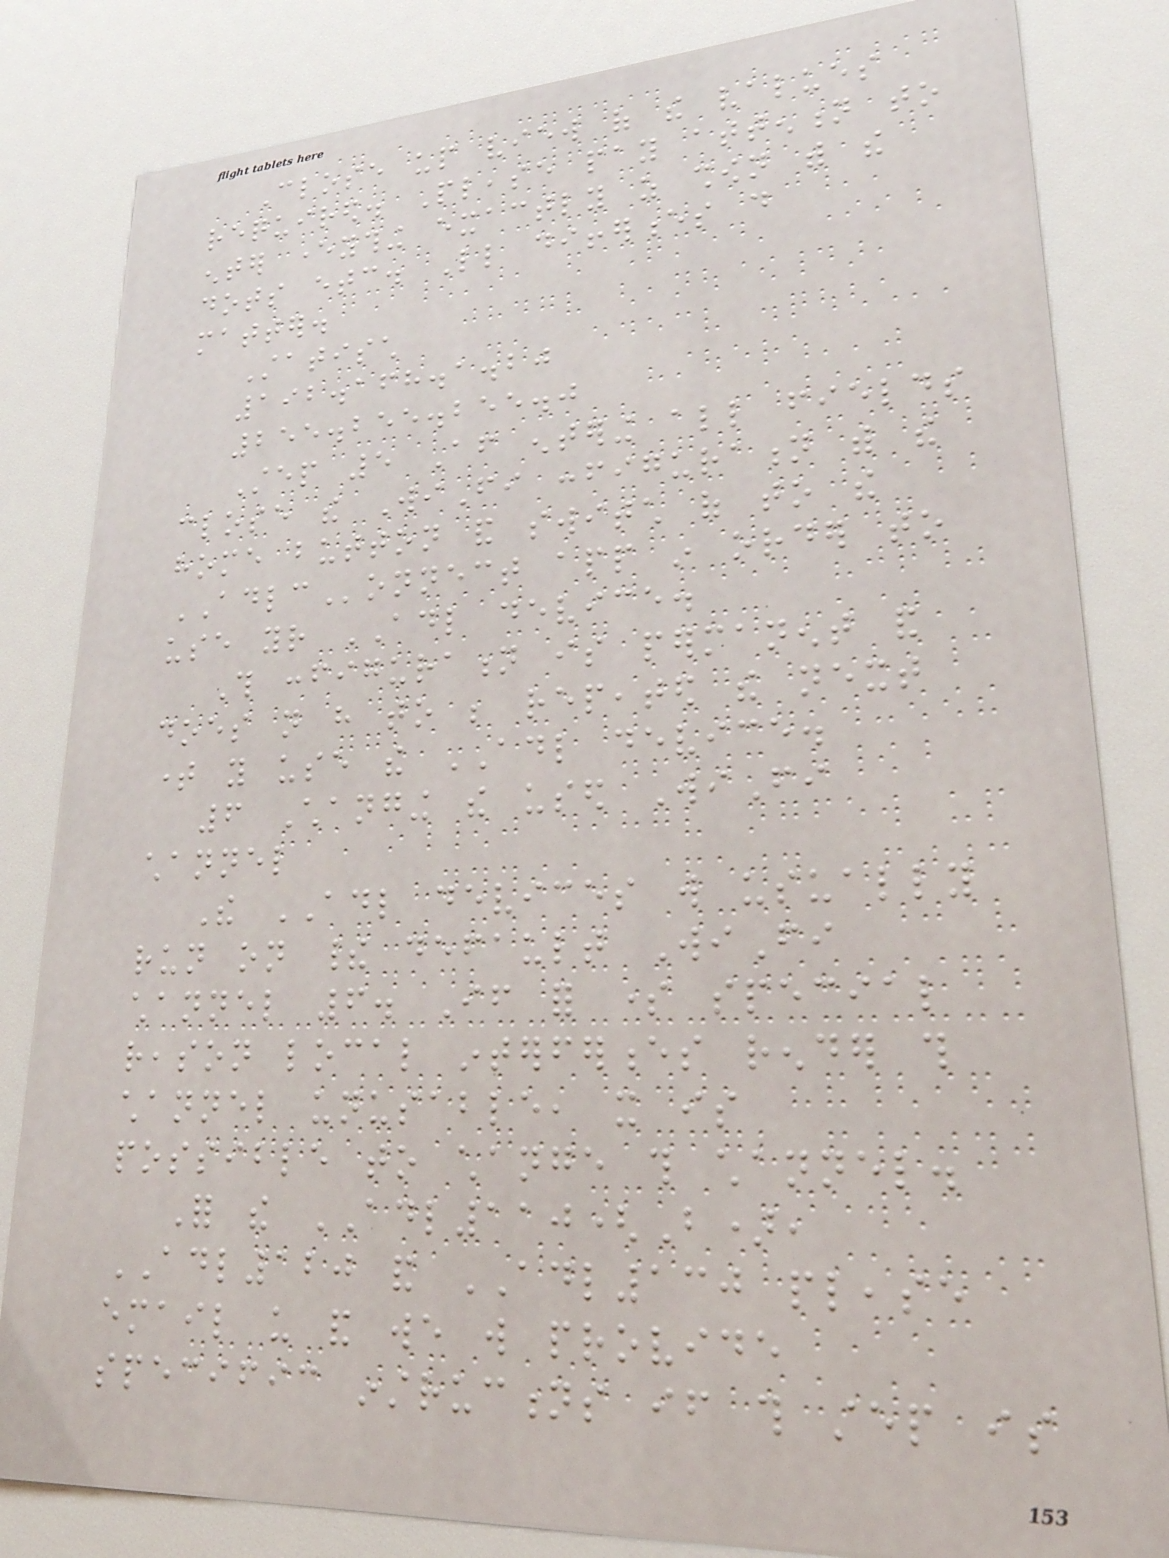Close up view of the values
required. Please pay attention to
enter everything exactly as shown with the
dots etc. Little differences do
matter.
Statisch
192.168.1.20
255.255.255.0
Step 5 After entering all fields
close the WiFi configuration with the
home button and switch of to the
ADLConnect app in order to
use your ADL device.
This configuration is permanent and
does not have to be repeated the next
time you use the ADL device.
6 Changing the used WiFi
channel
The ADL devices will usually
run on their default WiFi
channel 6. If for some special
reason local interferences render this
channel unusable, it is
possible to change this channel.
For the ADL110(B),
ADL120 and ADL130 please
email us and we will provide
specific instructions if this step is
